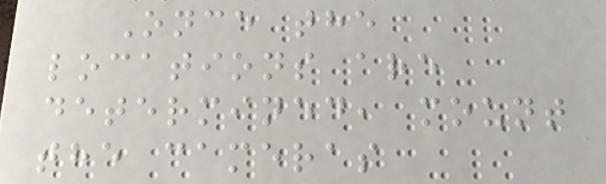Once the
locations are
determined, mount
the cameras
